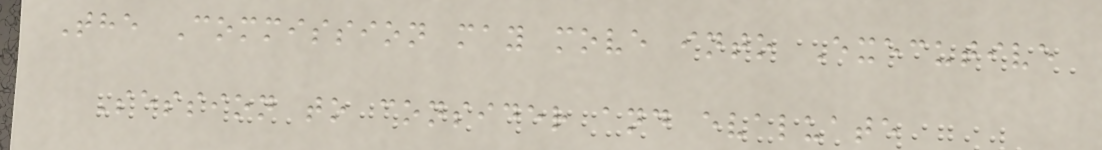The Commission may move into Executive
Session to consider and evaluate
